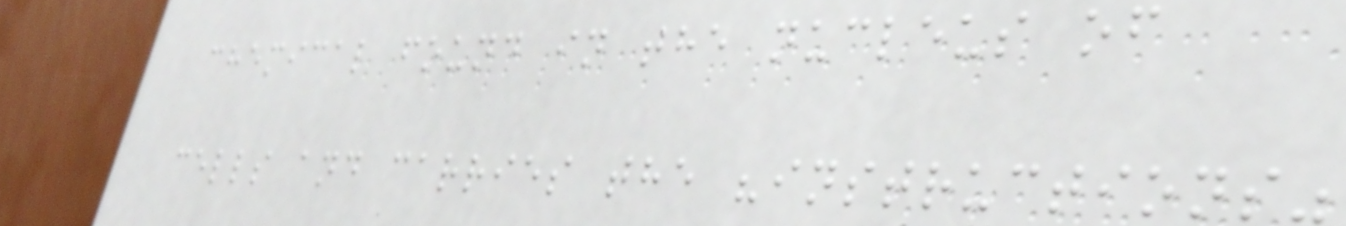chemical found in the nucleus of
cells and carries the "instructions"
